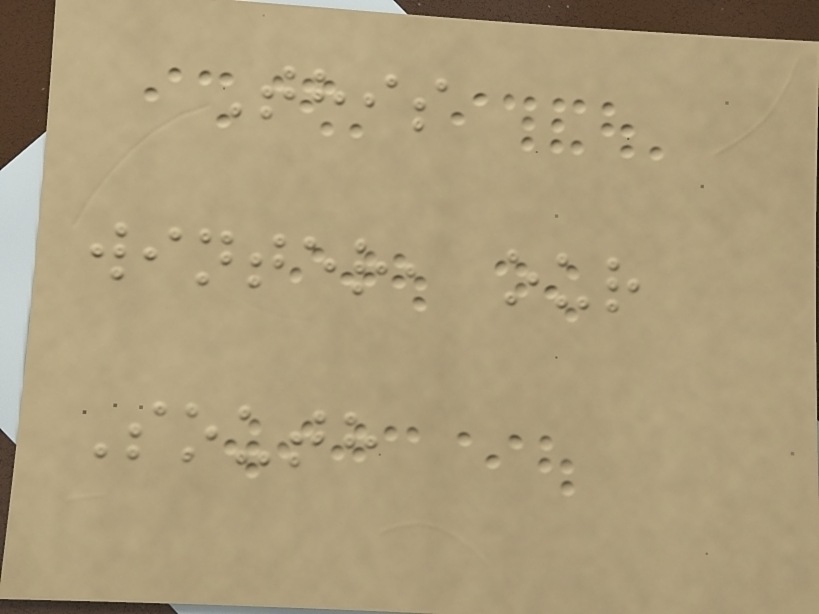This
winter, our
South
